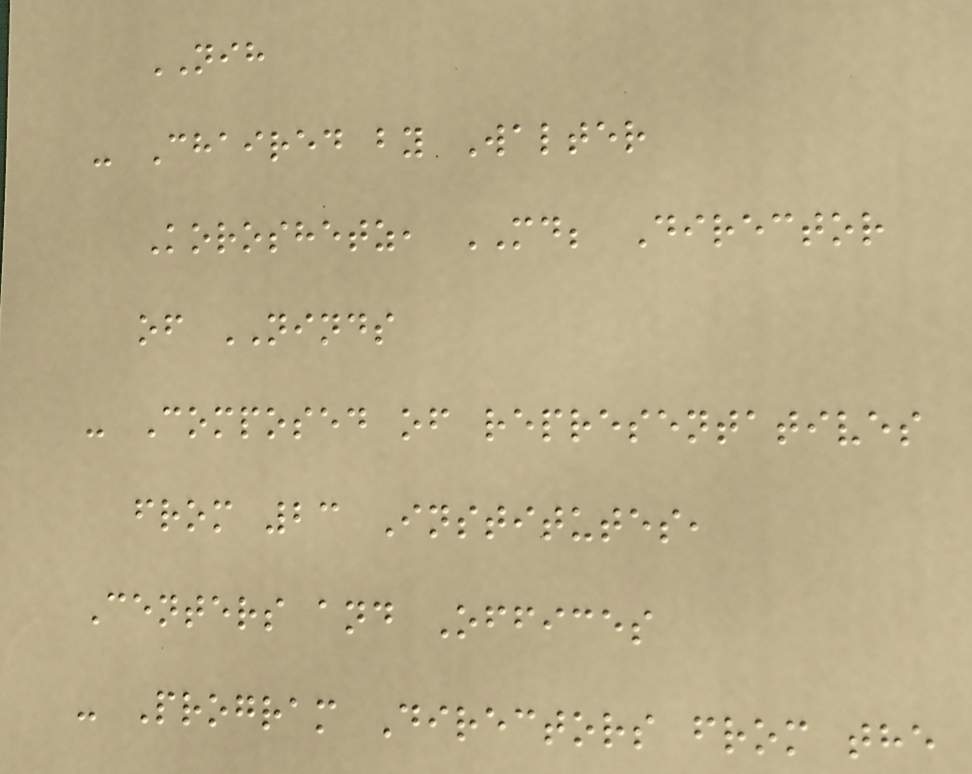NIH
- Chaired by Walter
Koroshetz, MD; Director
of NINDS
- Composed of representatives
from 23 Institutes,
Centers and Offices
- Program Directors from the
